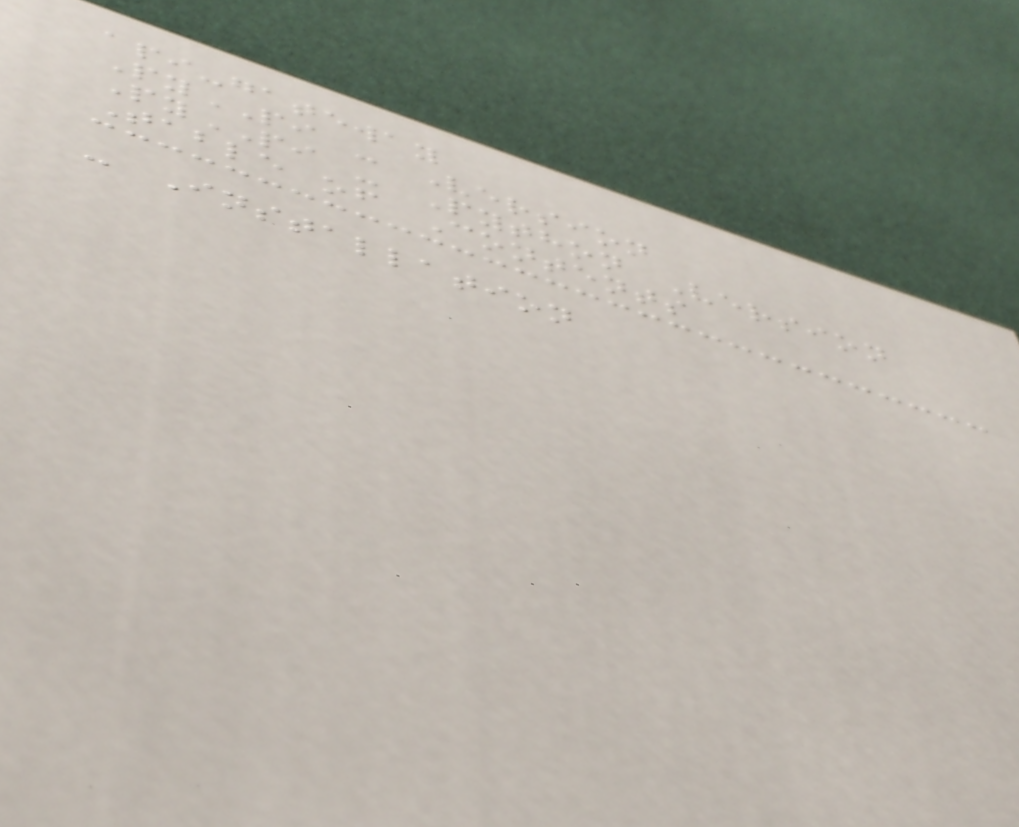api-gateway
PyPI - Version
PyPI - Python Version
Table of Contents
- Installation
